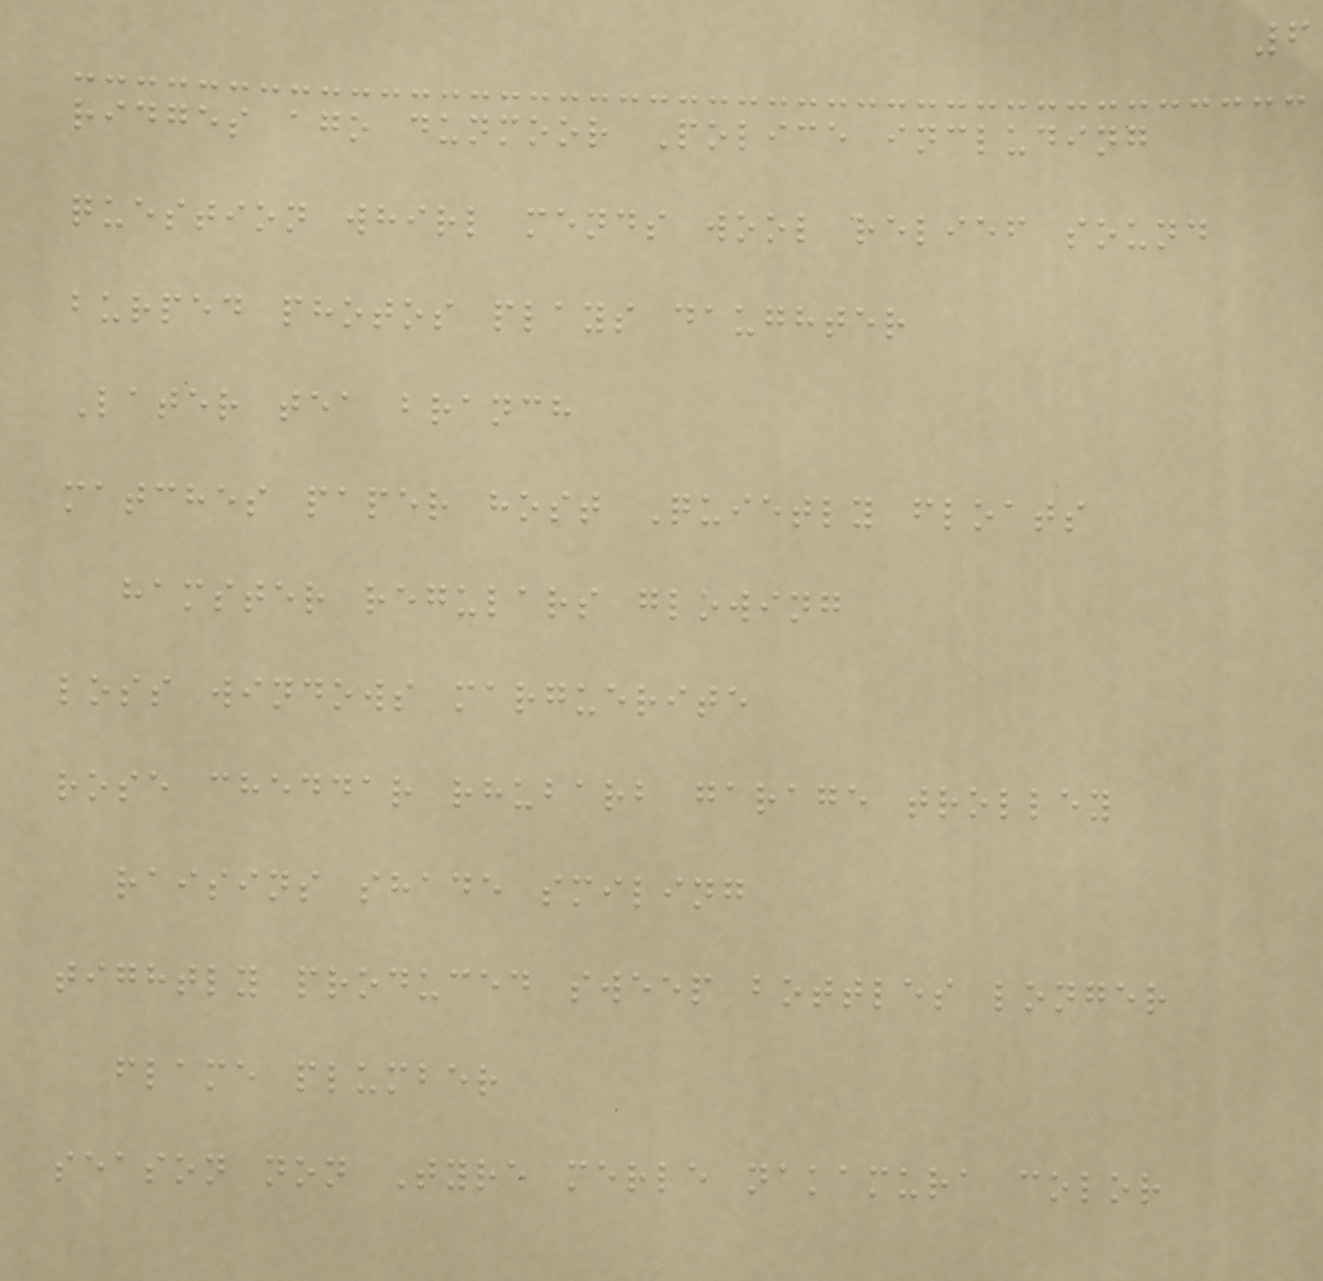6
ridges ago dunmoor Police including
question whirl mends wool relief sound
burped photos plays daughter
Later tea branch
matches paper host Quietly floats
hamster regulars glowing
loss windows marguerite
rose cheddar rhubarb garage trolley
raisins shade smiling
tightly produced sweep bottles longer
flame plumber
season non Tyre merle nakamura color
